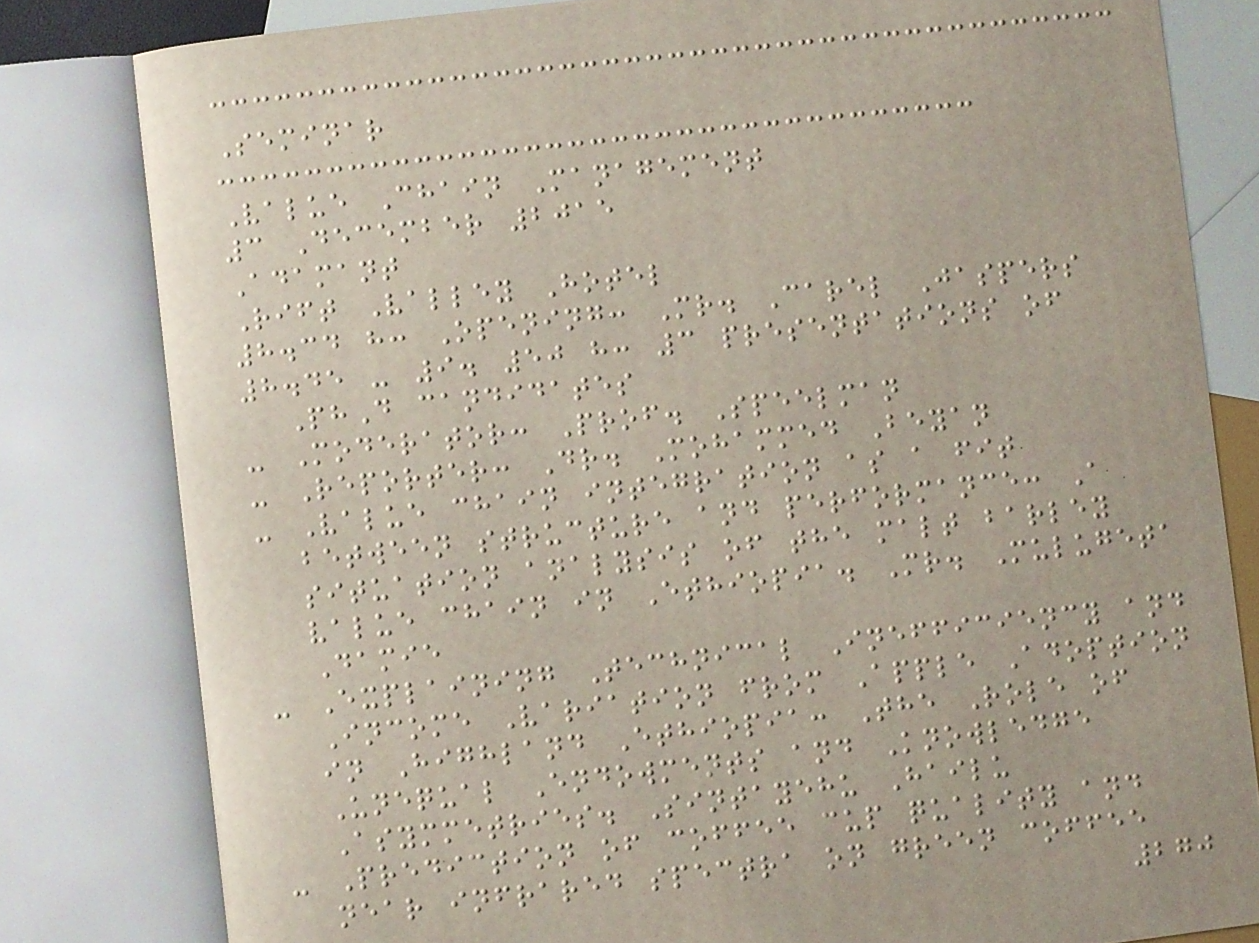Seminar
Value Chain Management
3 December 2015
Adamant
Rift Valley Hotel
8.34 h: Opening: Mr. Carel Jaspers
8.45 - 9. 50 h: 3 presentations of
PhD candidates
- Moderator: Prof. Speelman
- Reporter: Dr. Mohammed Beyan
- Value chain integration as a fit
between structure and performance: A
situation analysis of the malt barley
value chain in Ethiopia. Mr. Mulugeta
Damie
- Explaining Technical Inefficiency and
Income Variation from Apple Adoption
in Highland Ethiopia: The Role of
Unequal Endowments and Knowledge
Asymmetries. Sintayehu Hailu
- Prediction of coffee cup quality and
near infrared spectra on green coffee
270
